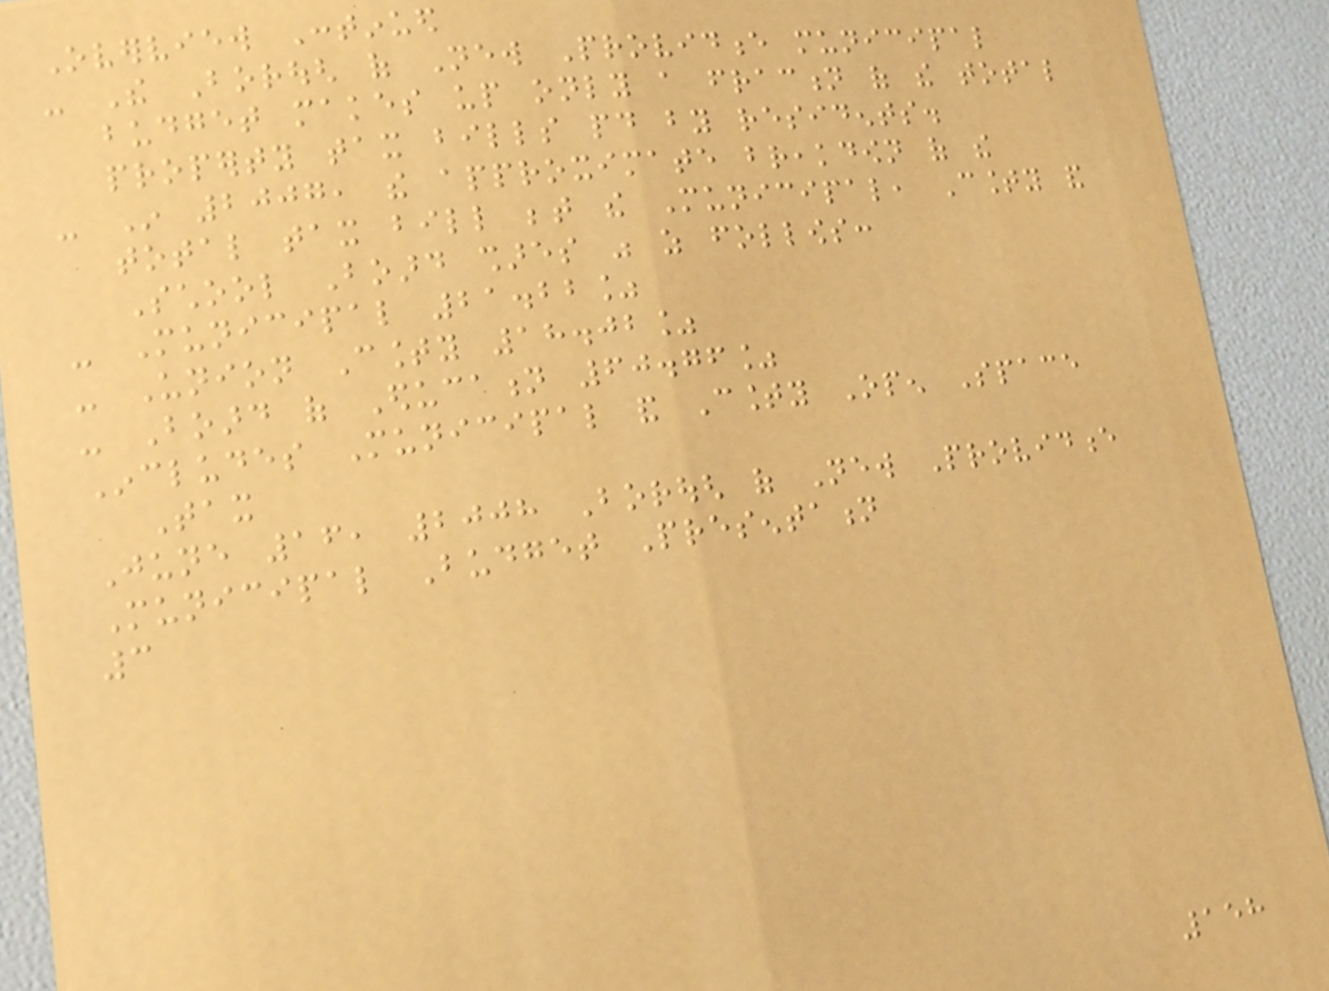Overview Continued
- The Borough of New Providence municipal
budget makes up only a fraction of the total
property tax bills paid by residents.
- In 2007, the approximate breakdown of the
total tax bill between the Municipal, County and
School Board shares was as follows:
- Municipal 21.22%
- Union County 18.02%
- Board of Education 60.76%
Includes Municipal and County Open Space
Tax
June 16, 2008 Borough of New Providence
Municipal Budget Presentation
3
158
